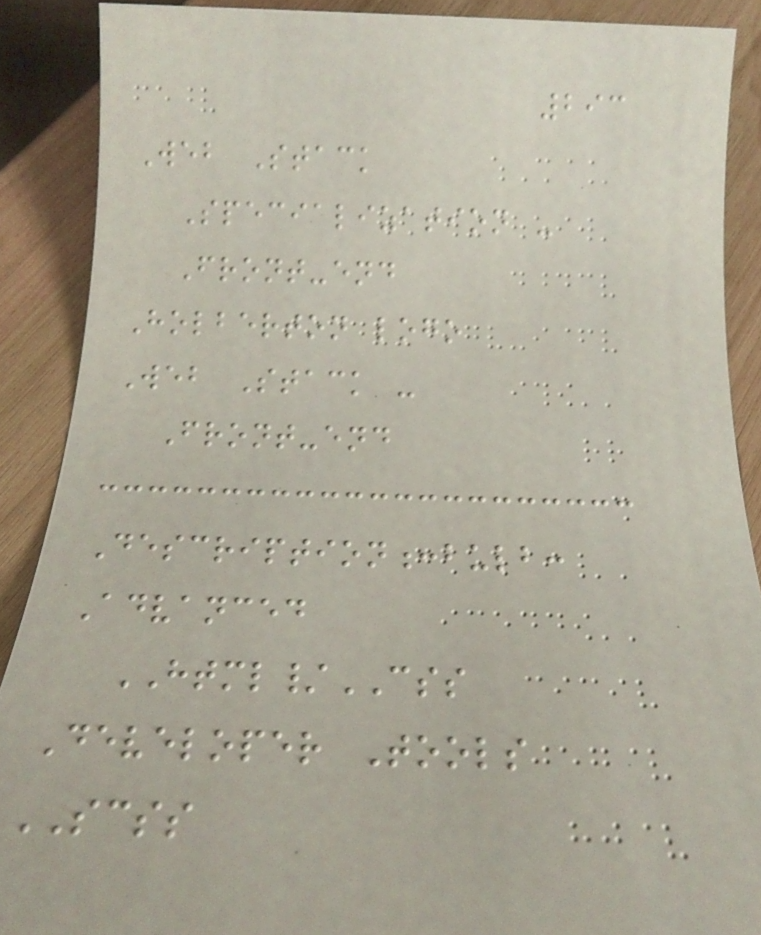293
Web Stack
Specialization -
Front-end
Holberton logo
Web Stack -
Front-end
Description:bulb:
Advanced
HTML/CSS
Developer Tools
SCSS
